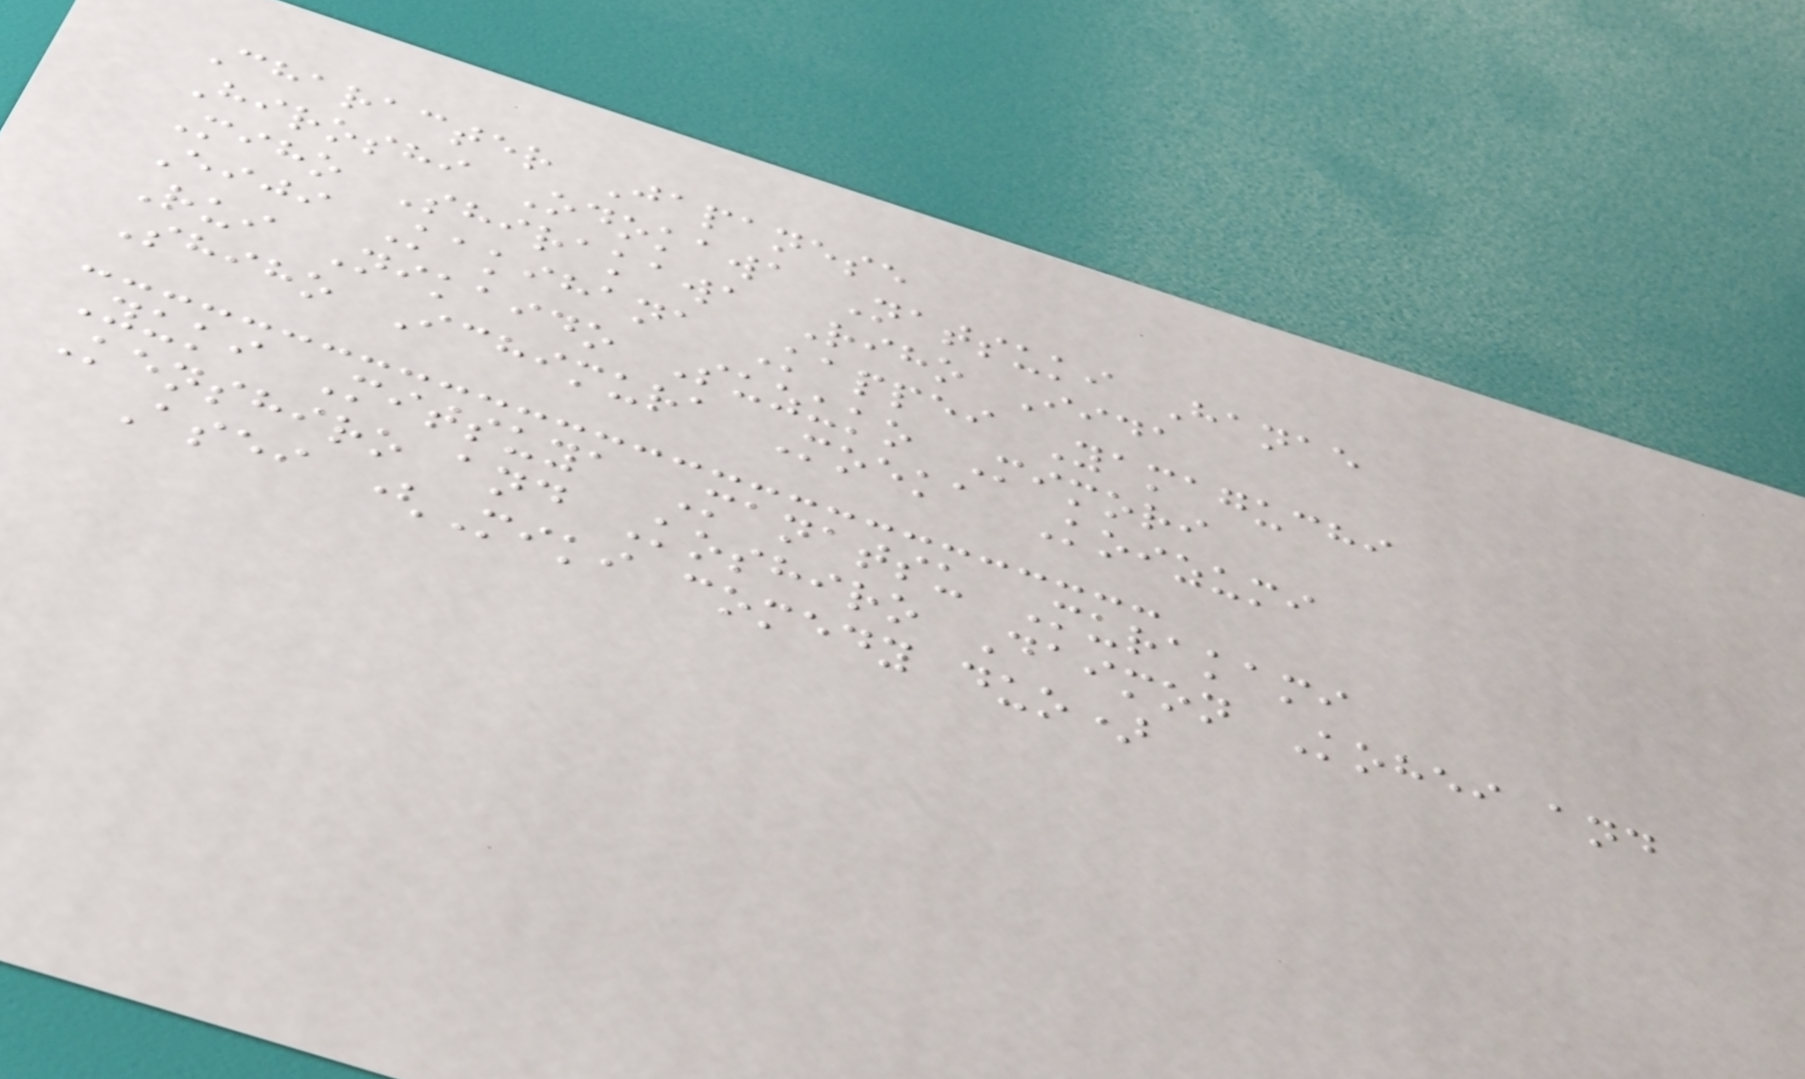Character Japanese
Hiroshi Odokawa Natsuki Hanae
Miho Shirakawa Riho Iida
Eiji Kakihana Kappei Yamaguchi
Rui Nikaido Suzuko Mimori
Shiho Ichimura Moeka Koizumi
Yuki Mitsuya Manatsu Murakami
Kenshiro and Koshiro Daimon Kohei and
Asei (Miki comedy duo)
